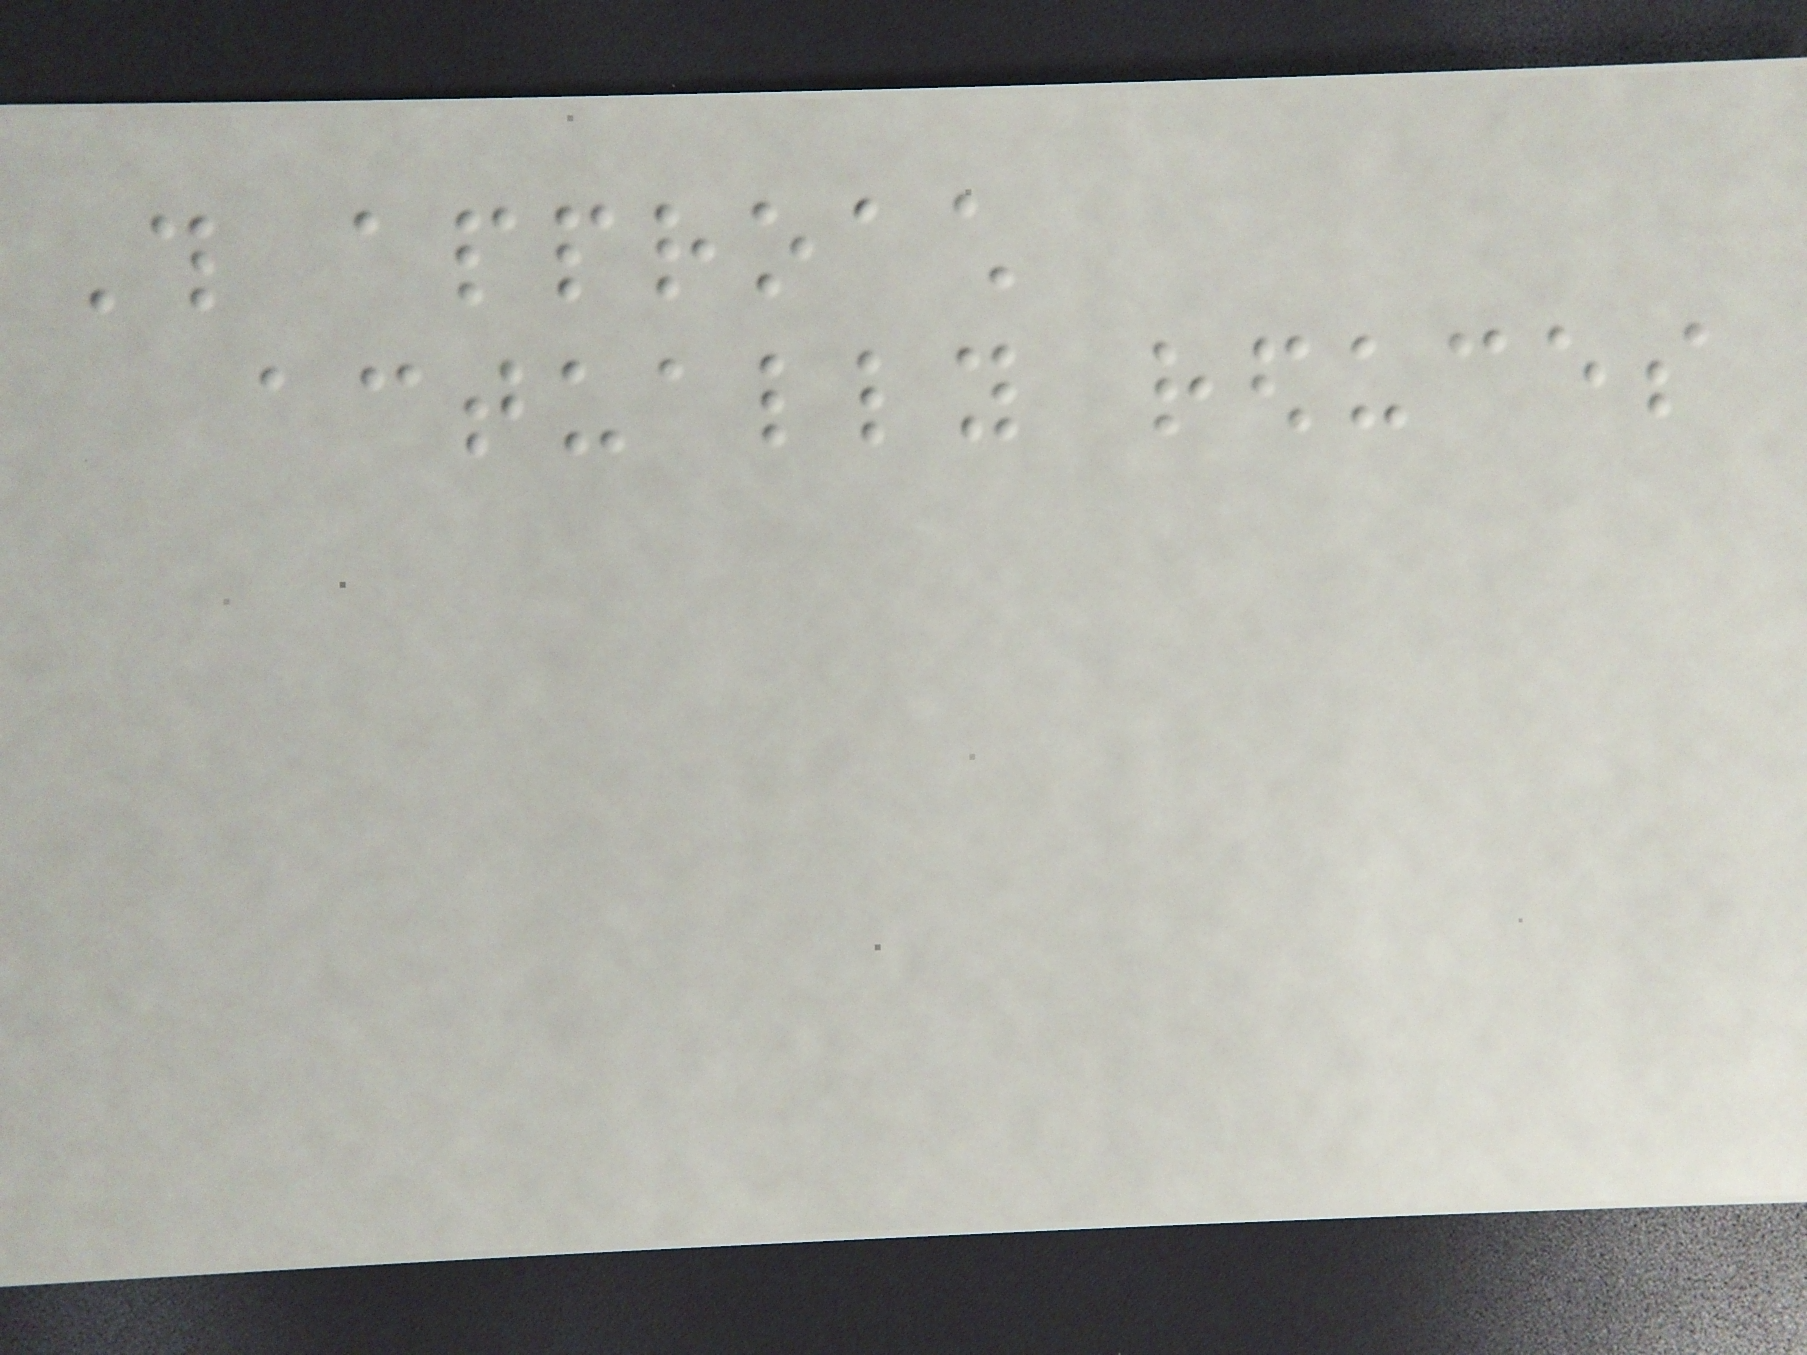This approach
actually reduces
